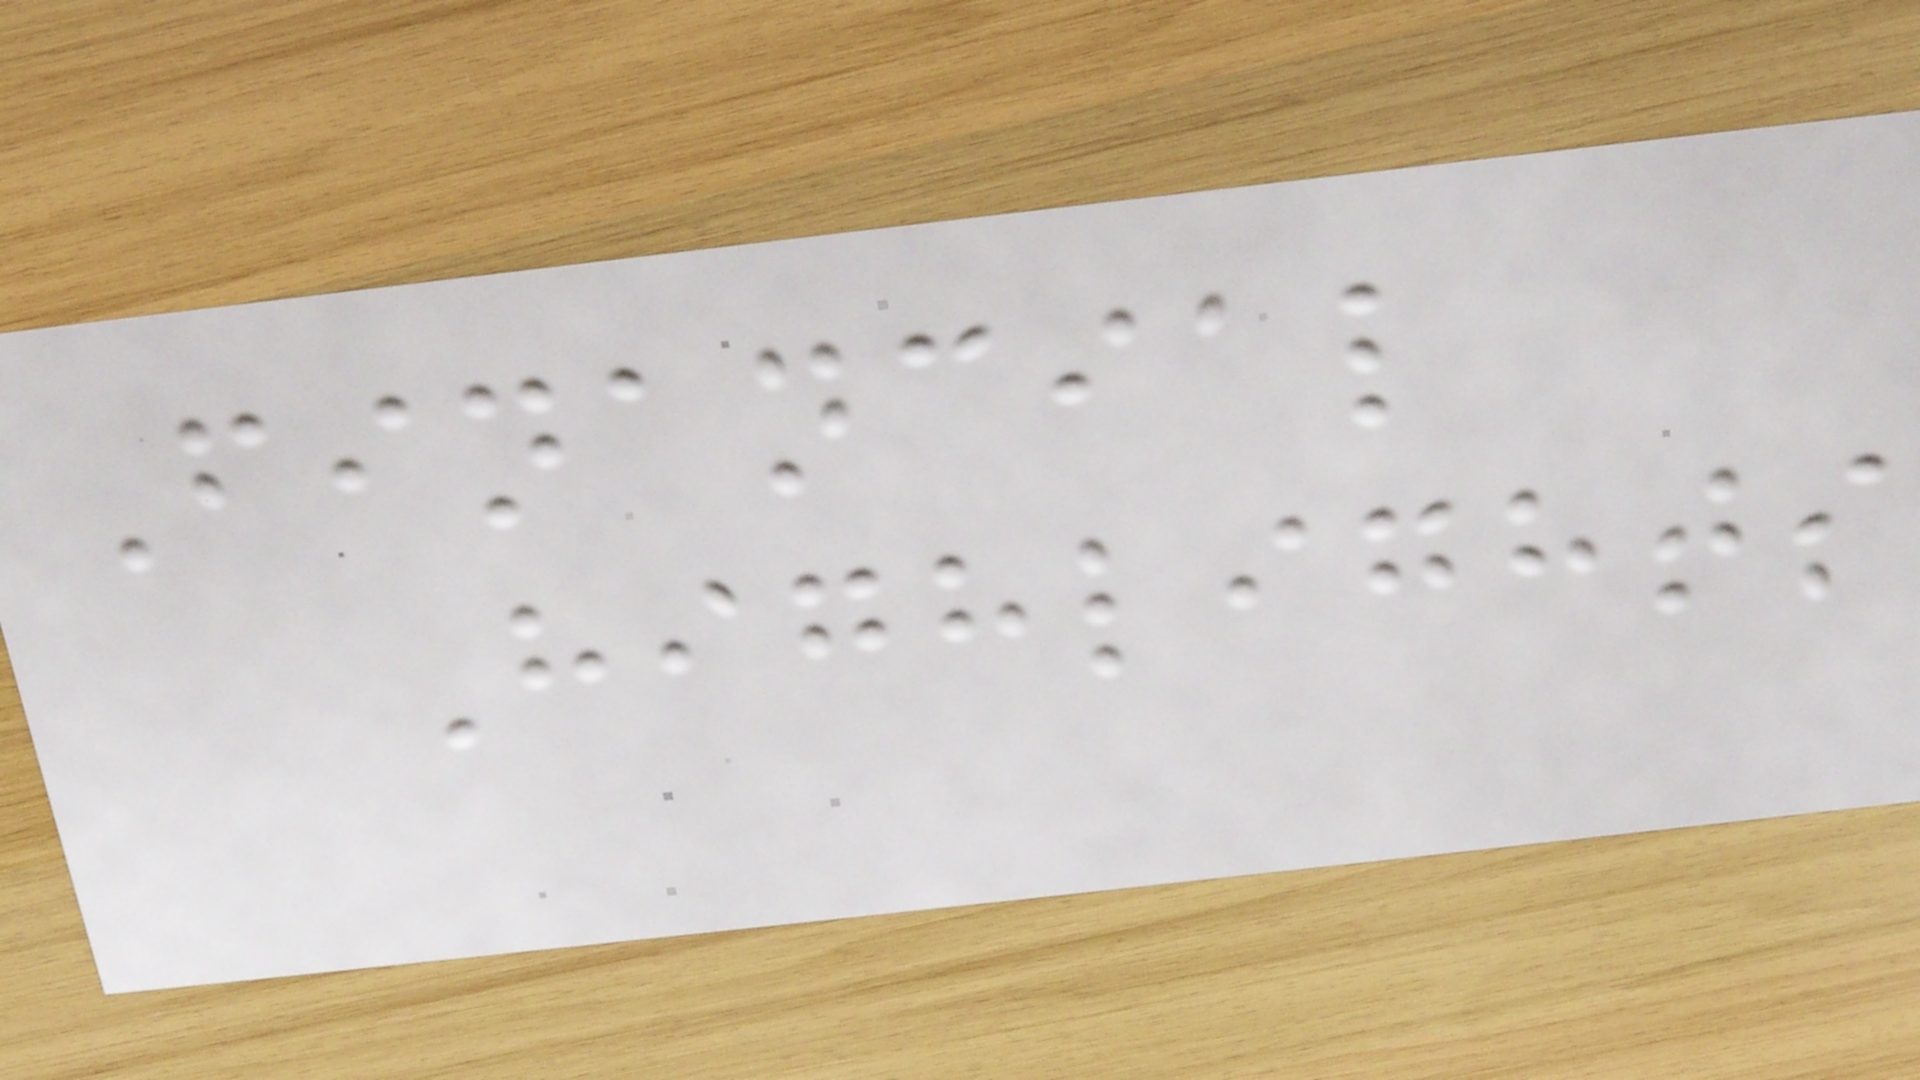Financial
Highlights
